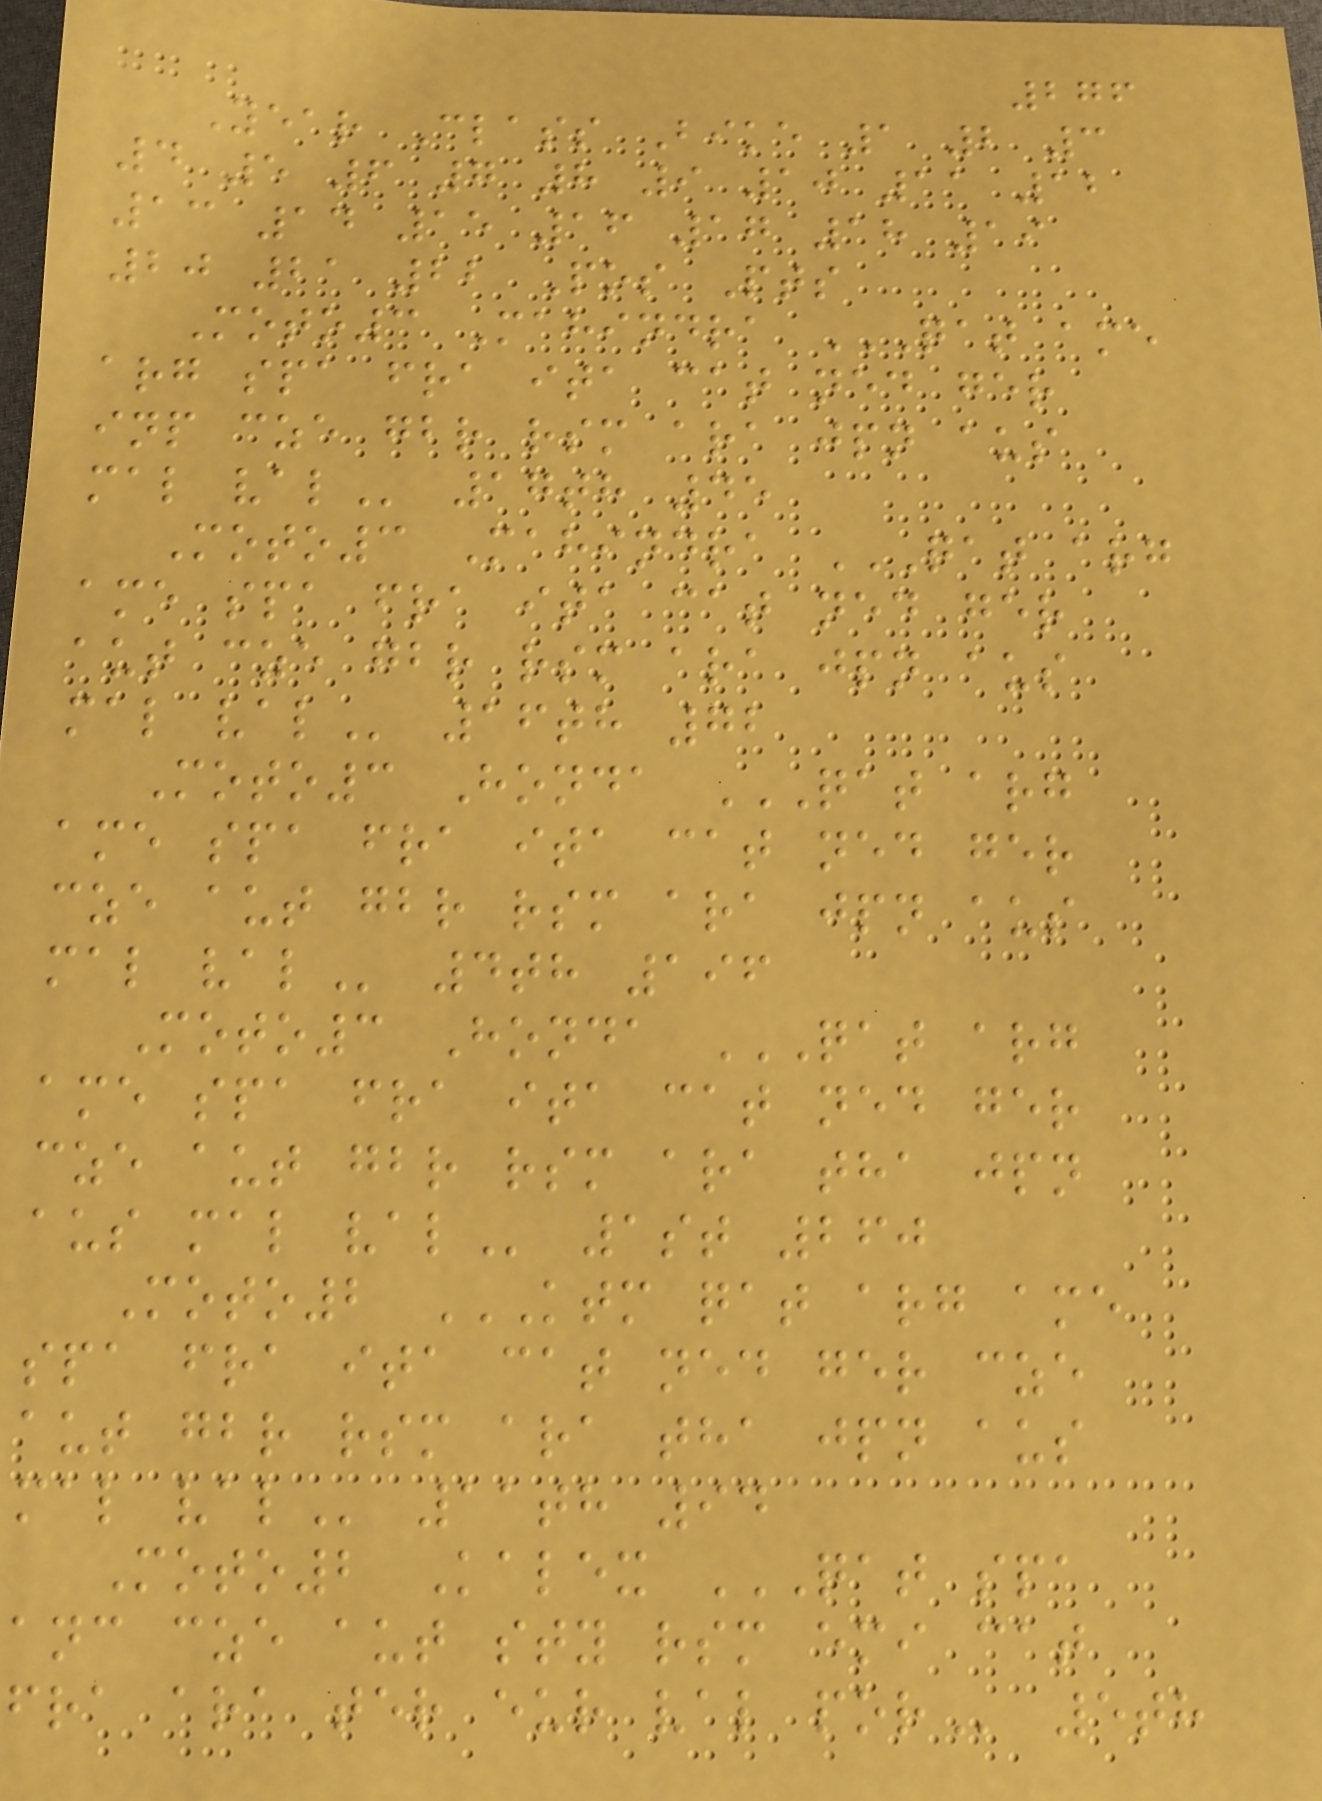276
Year Class Bike 1 2 3
4 5 6 7 8 9 10 11 12
13 14 15 16 17 18 19
20 21 22 Pos Pts
Moto3 Mahindra QAT AME
ARG SPA FRA ITA CAT NED GER
INP CZE GBR RSM ARA JPN AUS
MAL VAL 17th 45
Moto3 Mahindra QAT ARG
AME SPA FRA ITA CAT NED GER
AUT CZE GBR RSM ARA JPN AUS
MAL VAL 16th 72
Moto3 Honda QAT ARG
AME SPA FRA ITA CAT NED GER
CZE AUT GBR RSM ARA JPN AUS
MAL VAL 4th 196
Moto3 Honda QAT ARG
AME SPA FRA ITA CAT NED GER
CZE AUT GBR RSM ARA THA JPN
AUS MAL VAL 1st 260
Moto2 KTM QAT ARG AME
SPA FRA ITA CAT NED GER CZE
AUT GBR RSM ARA THA JPN AUS
MAL VAL 11th 94
Moto2 Kalex QAT SPA
ANC CZE AUT STY RSM EMI CAT
FRA ARA TER EUR VAL POR 5th
